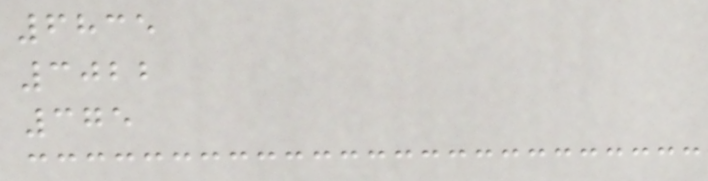6835
3022
375
